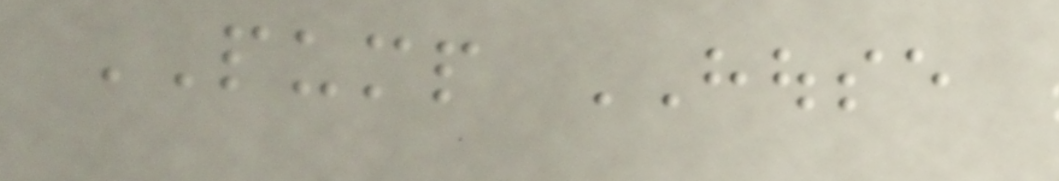PUMP HOUSE
